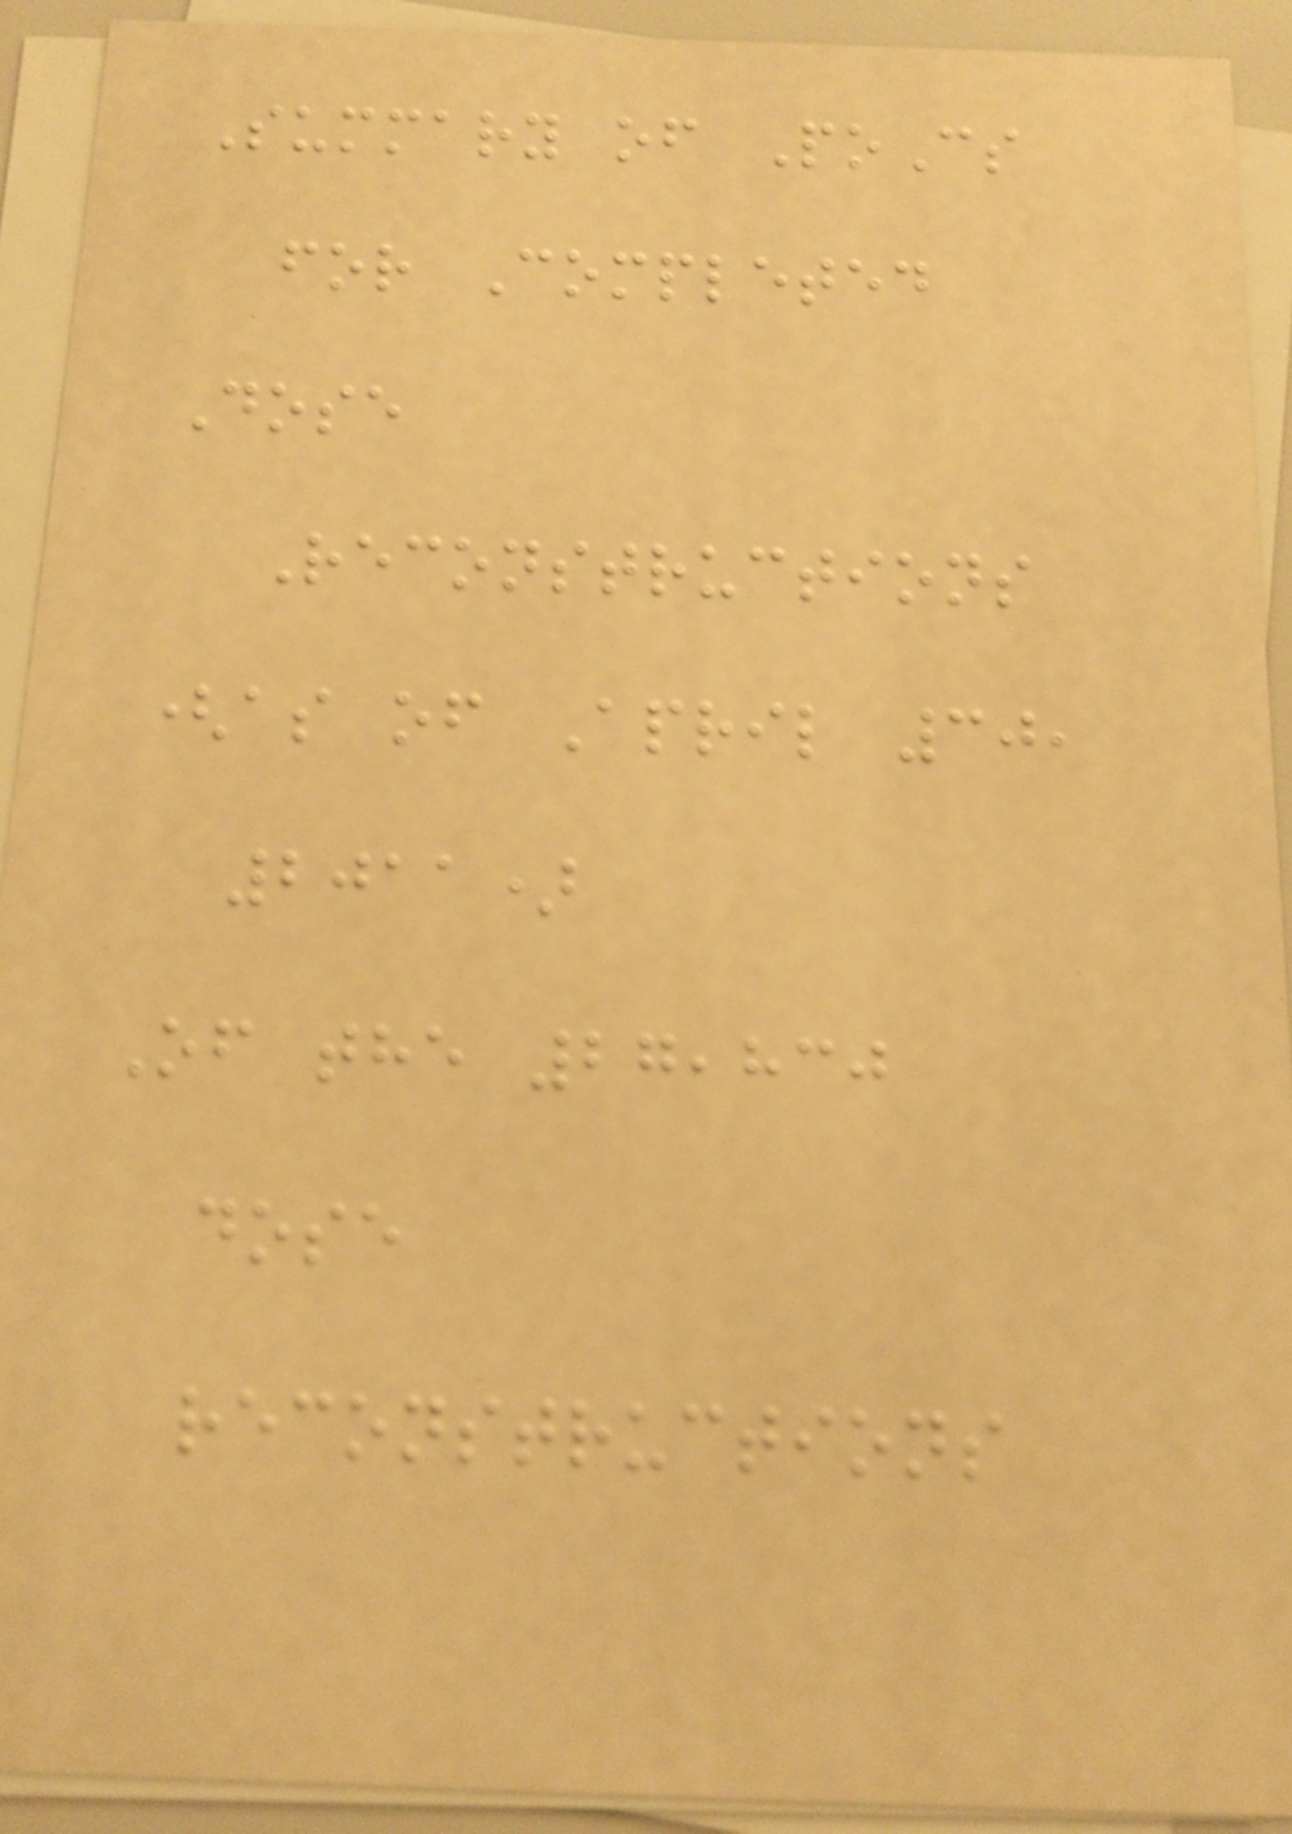Summary of PoCs
for Completed
Dose
Reconstructions
(as of April 30,
2011)
Of the 27,830
dose
reconstructions
